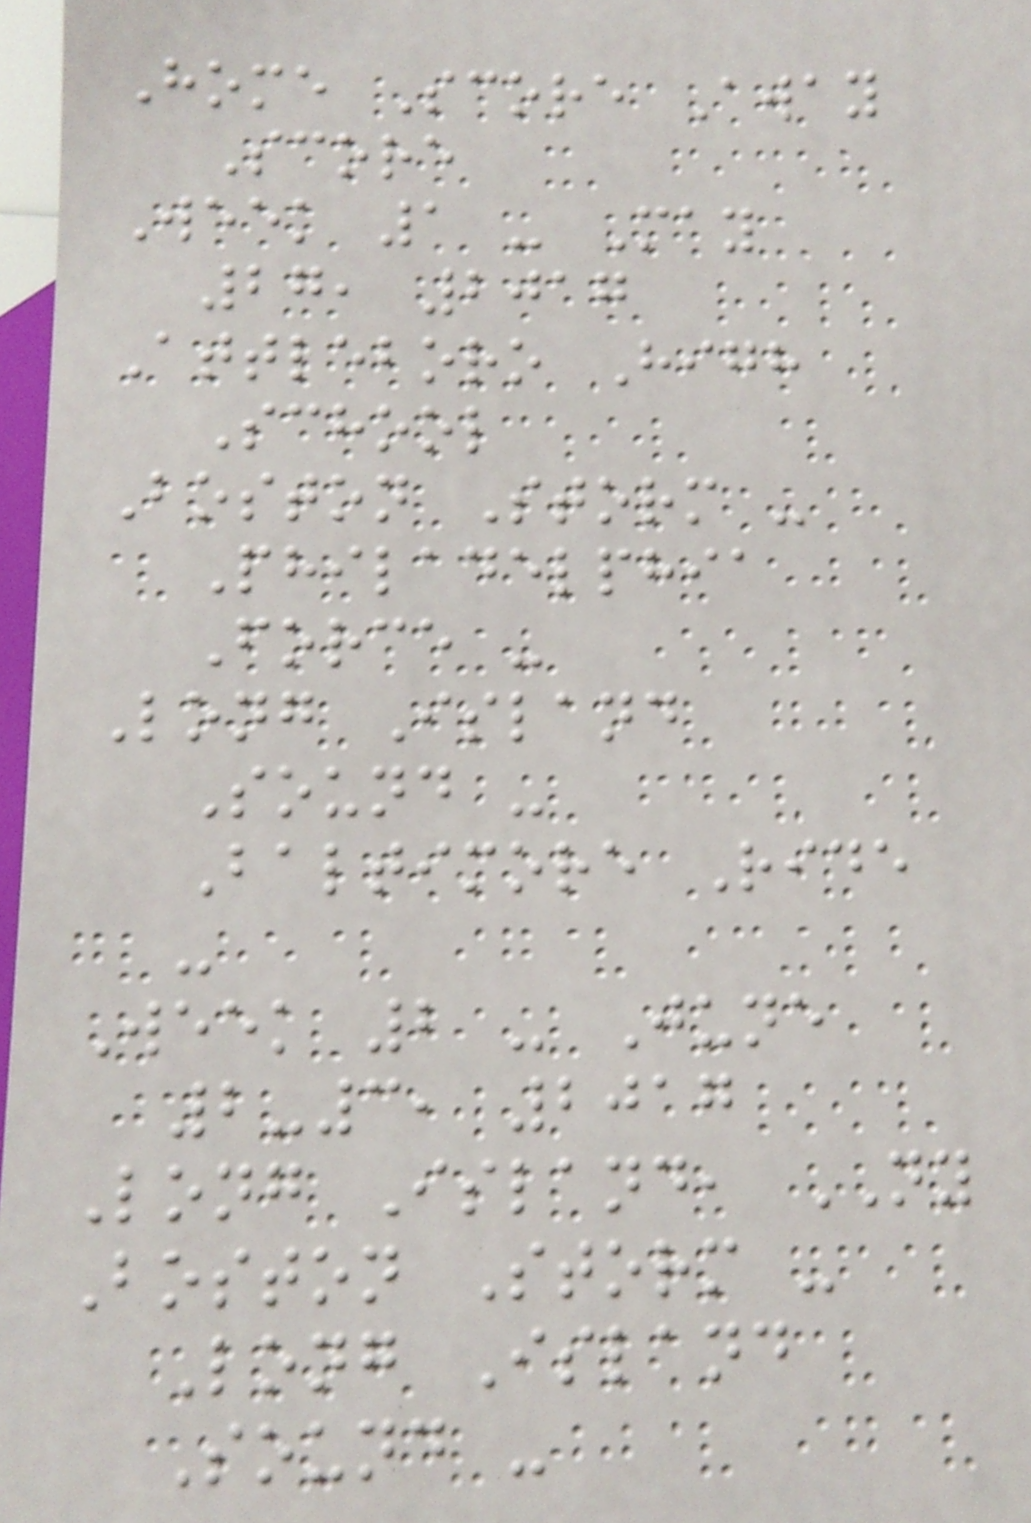Home Score Away
Score
Week 1 - May
27, 2017
Attleboro High
School
Boston Storm -
Philadelphia
Force -
Long Island
Sound -
Baltimore Ride
-
Week 2 - June
2-3, 2017
Long Island, NY
Boston Storm -
Long Island
Sound -
